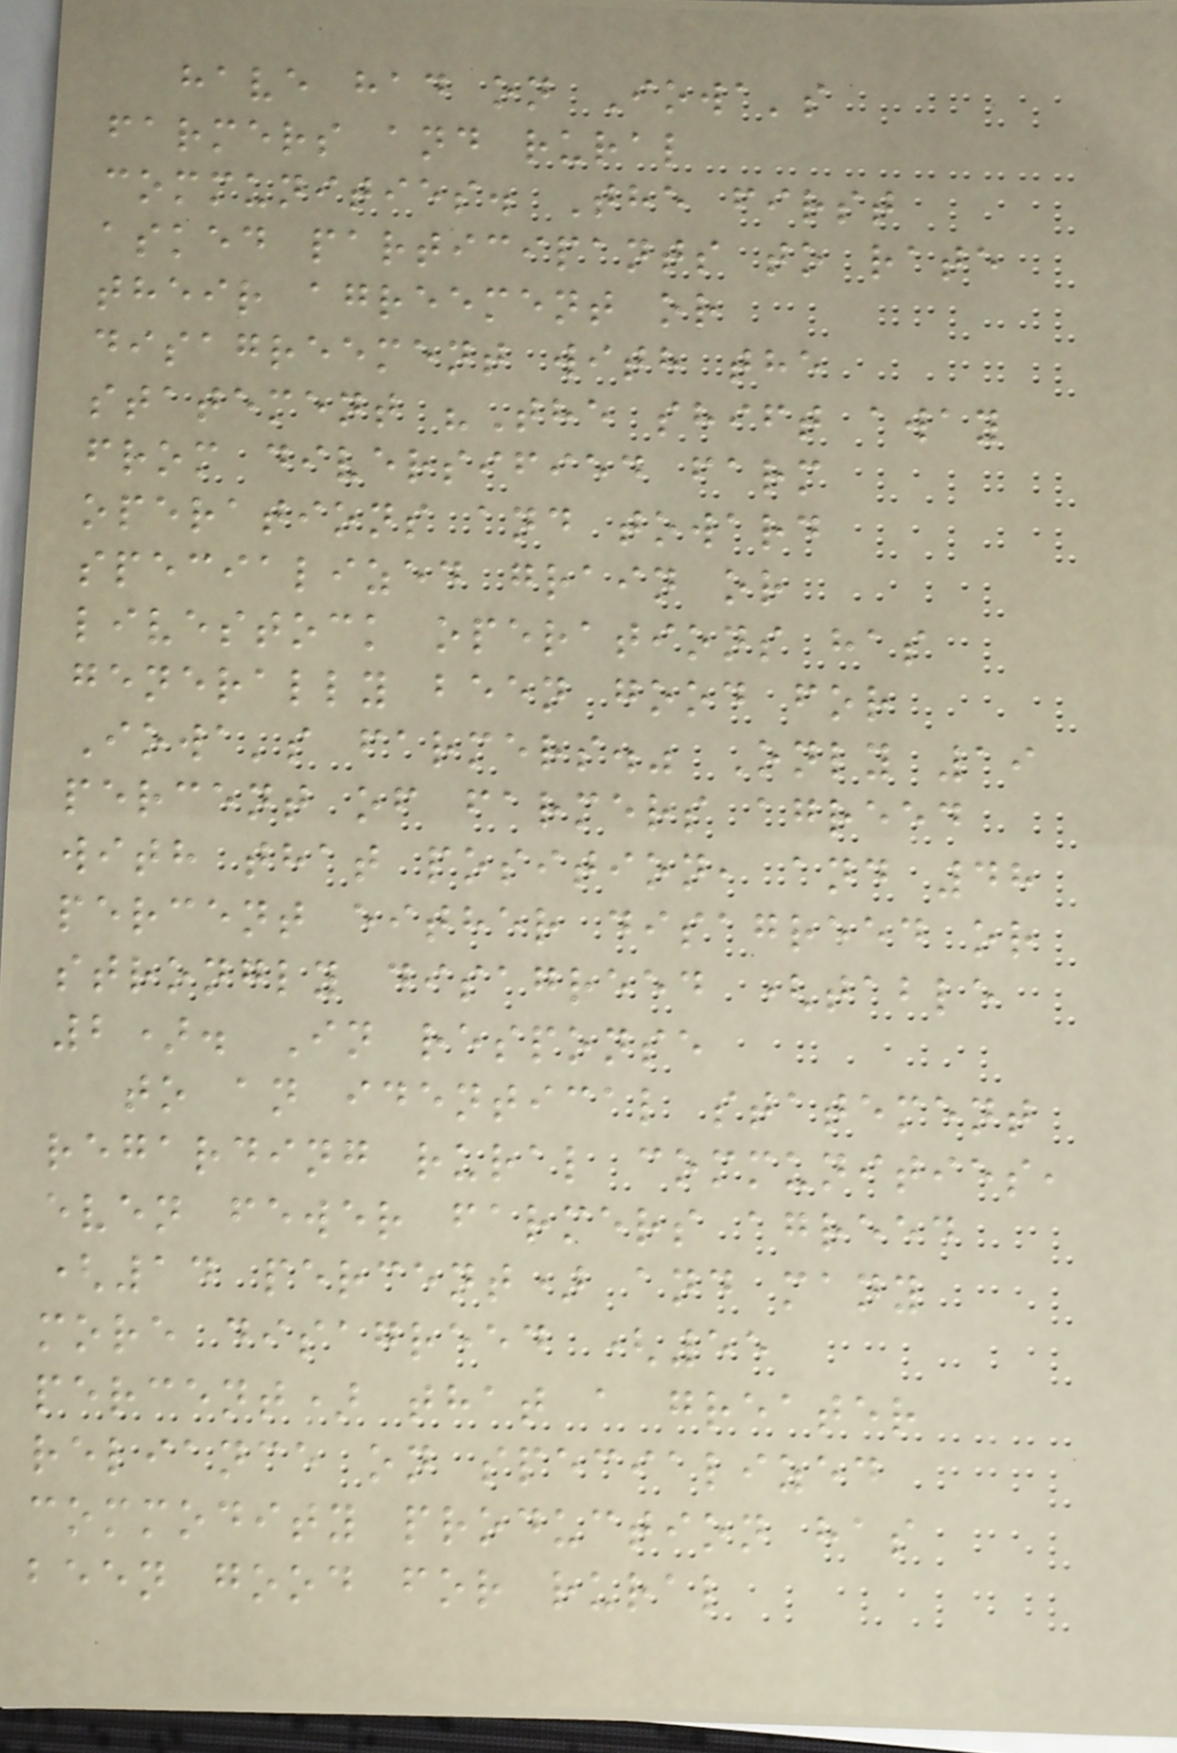have had on Iowa's
farmers and rural
communities. The first
asked participants to rate
their agreement or
disagreement with the
statement "The shift away
from diversified farm
operations and toward
specialized grain or
livestock operations has
generally been good for
Iowa's farmers." Only 19
percent of farmers agreed
with that position, and 48
percent either disagreed or
strongly disagreed (table
2). In response
to an identical statement
regarding rural communities,
even fewer farmers agreed
(14 percent) and many
more disagreed (55
percent) that a greater
reliance on specialized
commodity production has
been good for rural
